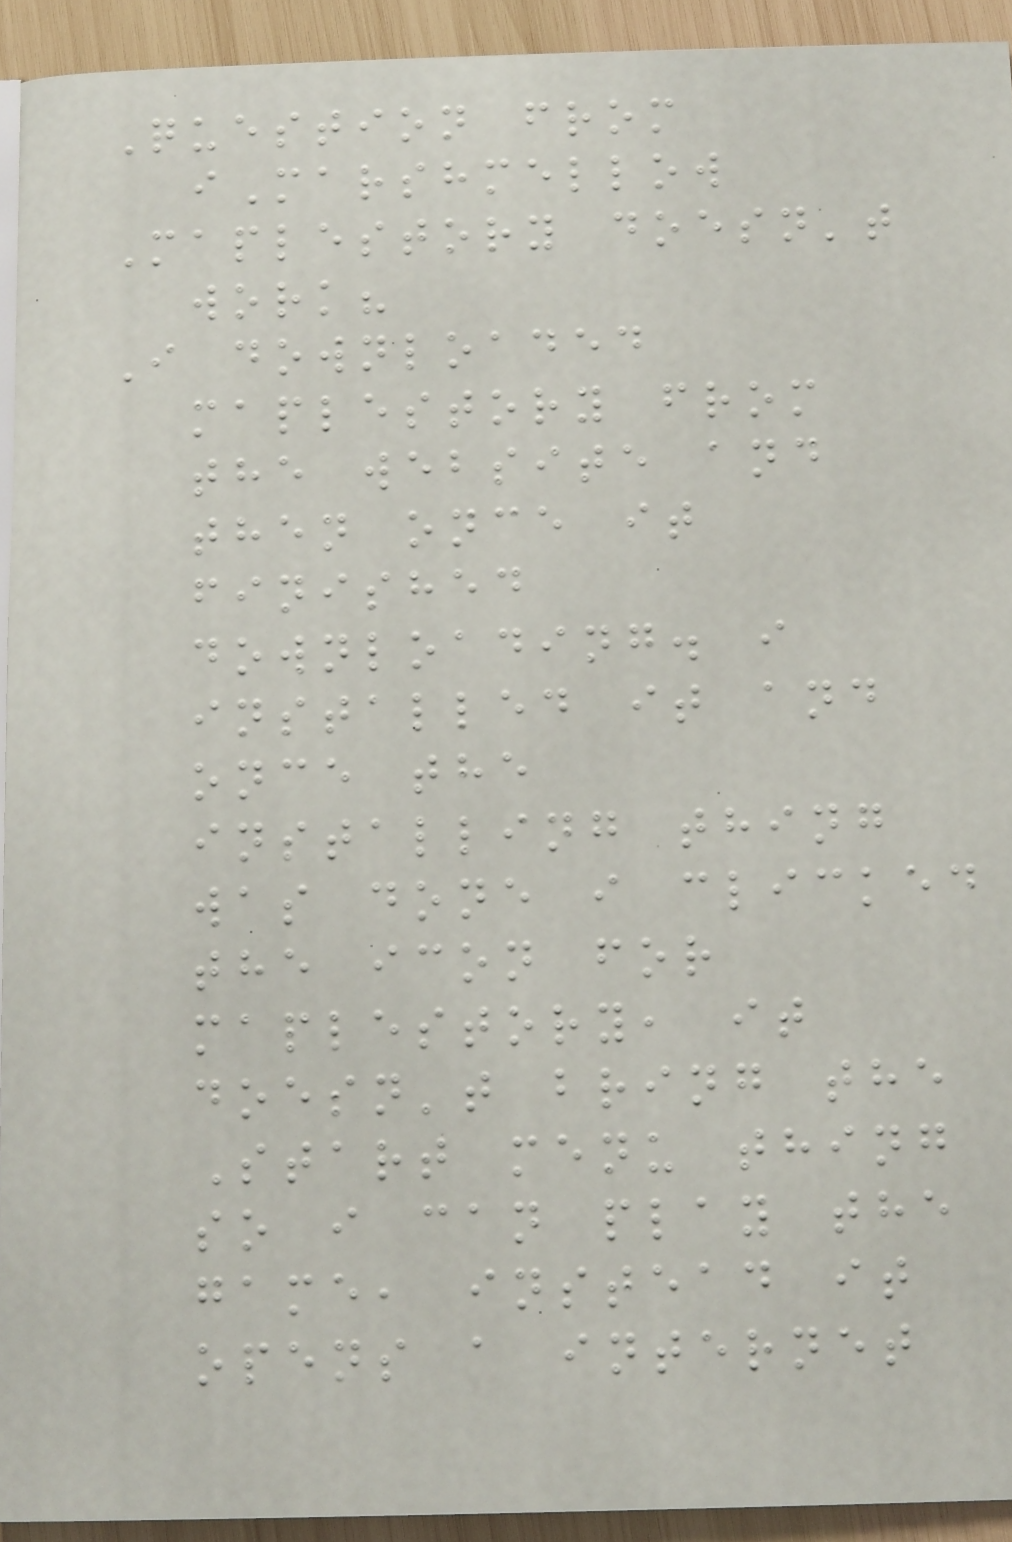Question from
iMarshmellow
Maplestory doesn't
work?
I downloaded
maplestory from
the website and
then once it
finished
downloading. i
installed it and
once the
installing thing
was done i clicked
the icon for
maplestory, it
doesn't bring the
Start menu thing
so i can play the
game, instead it
opens a internet
